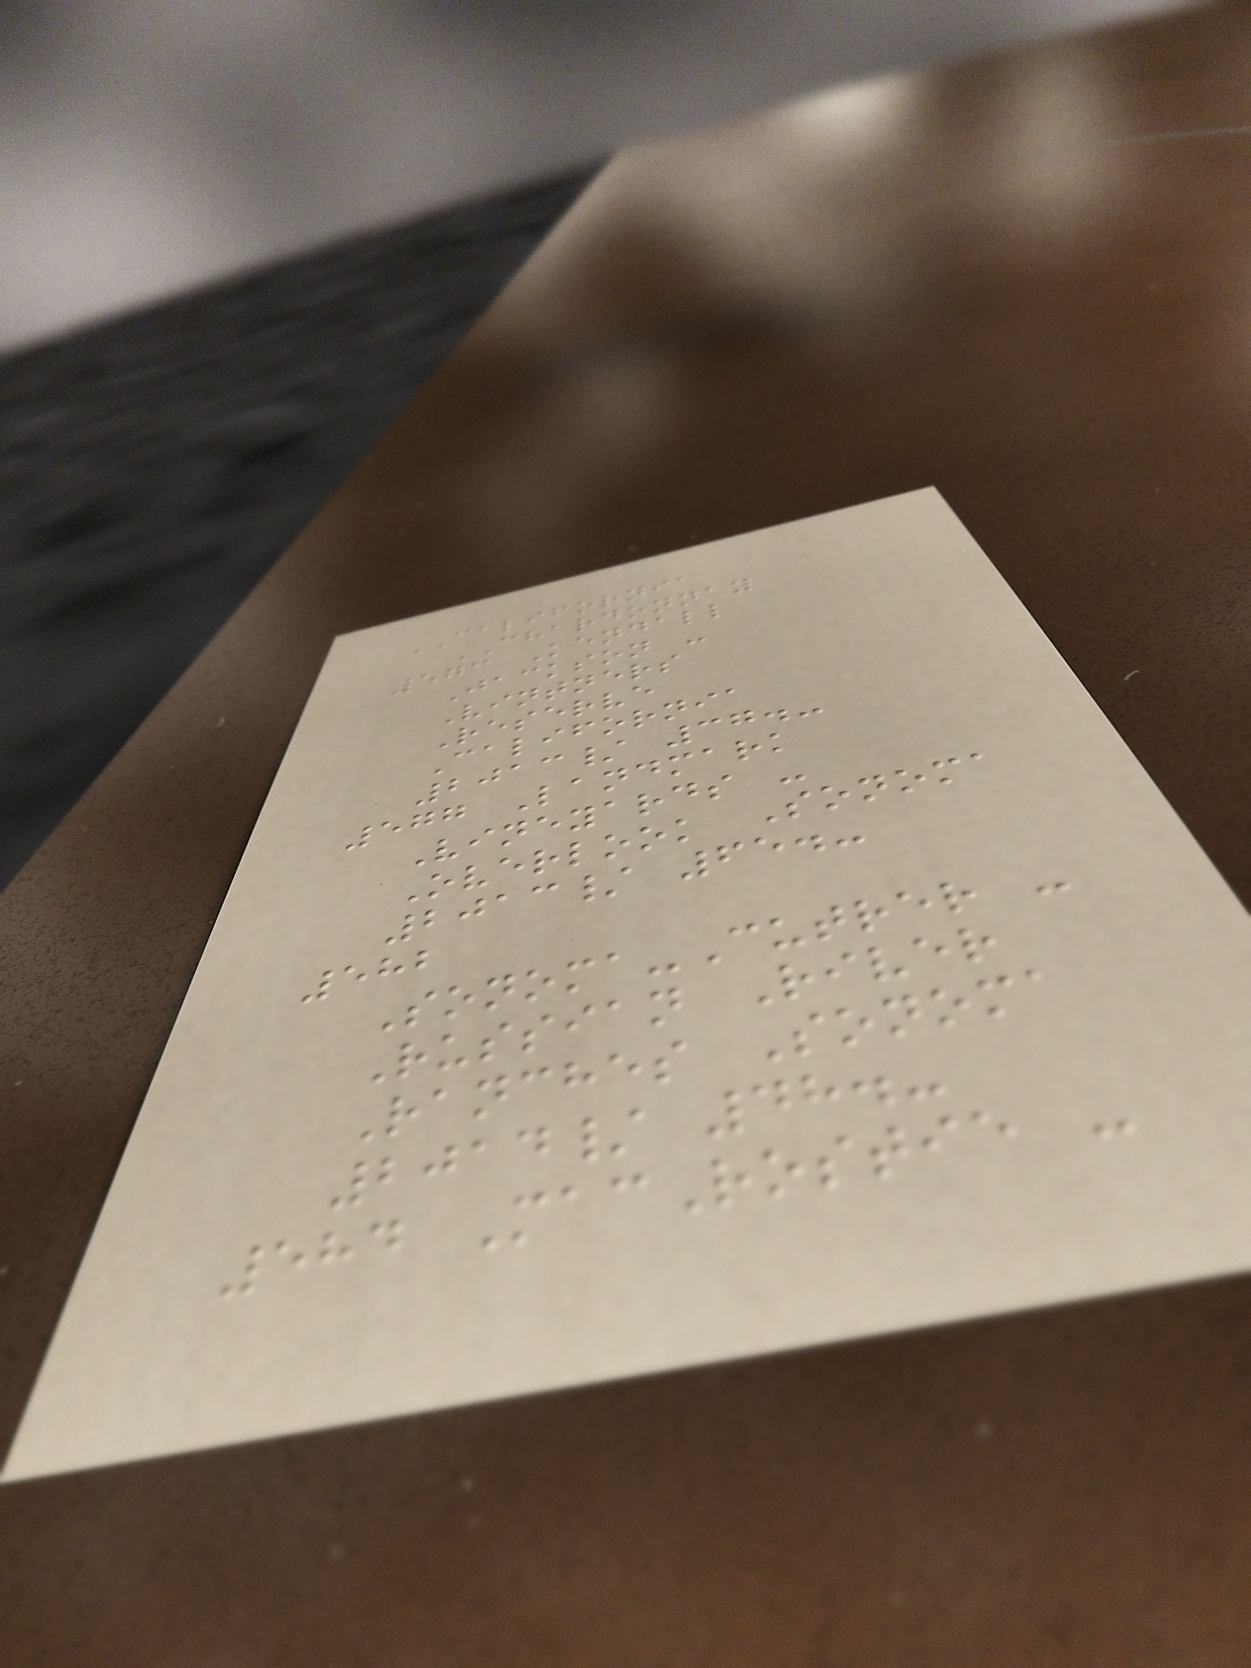CALIFORNIA
CHARDONNAY
573 Kendall
Jackson -
Vintners
Reserve
California
2013/ 37.-
577 Landmark
Vineyards -
Overlook Sonoma
2013/ 65.-
582
Sonoma-Cutrer -
Russian River
Ranches Sonoma
2014/ 48.-
584 MacRostie -
